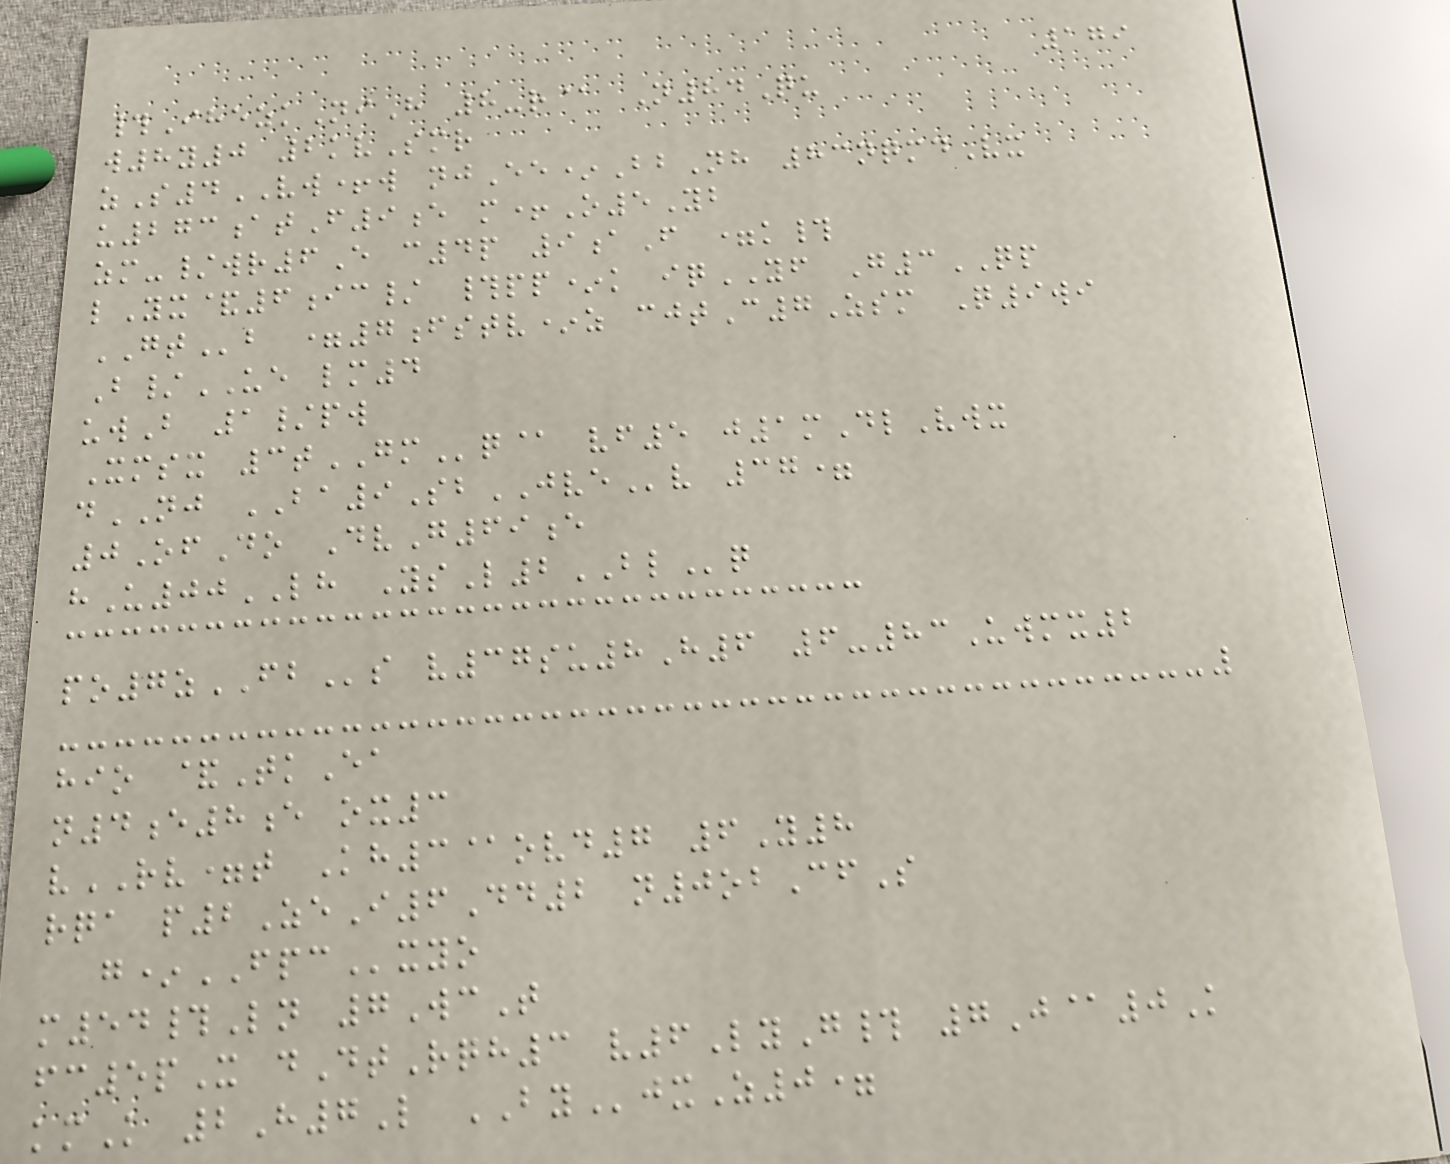179
#IhezkNiH 8-r@ N84Qu
w8y0 2kvSmr
zS4VW+w njEe*BbNh 83nqmdVx
u273atF9e m+O5Yb
zm-/wr6E c4p 9aF =k#
lYx&6ic/ #pp*k iqYF G3QP
GTb =7fstv*z cjtC7Zsm Q9wi
B/UE lm4
uwB 1/pw
Xmsx 3tGMq@ vf5 j1mDlVwx
dNJ BA9SbJVEv 37=
0OfDo DvG69e
hU00LH YsL2BLq
po7zFBs v37su8H6 6-83Uwmx2
hio &TkEa
n4e8e ox3
vRV=t Kh3@ovd7 6Y8
rqa p2ZeI6Dd2 n0obCfS
g*FPCxyo
m54#Ln 7WcT
fc5pX dDtRqh3 v6LyG# 7J@0K
kmK 2H7L BYjxZ0=
